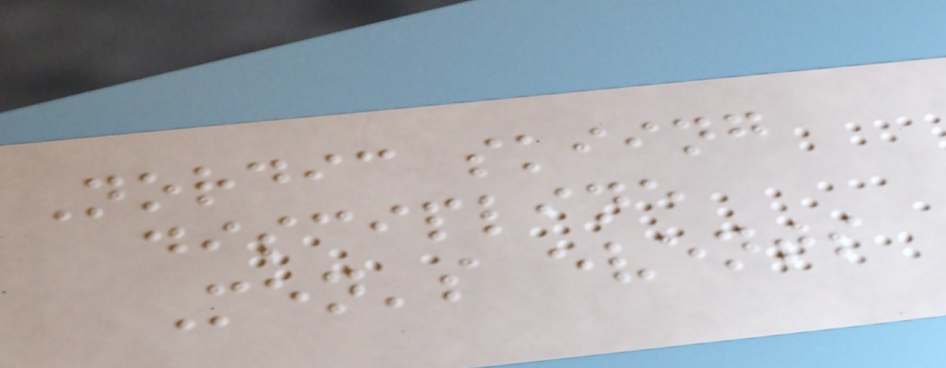Nordic skiing
discipline
Men's events
